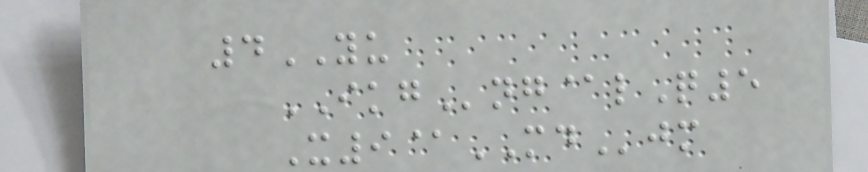4YU
IKGng@lQ5
X9@MDjm
